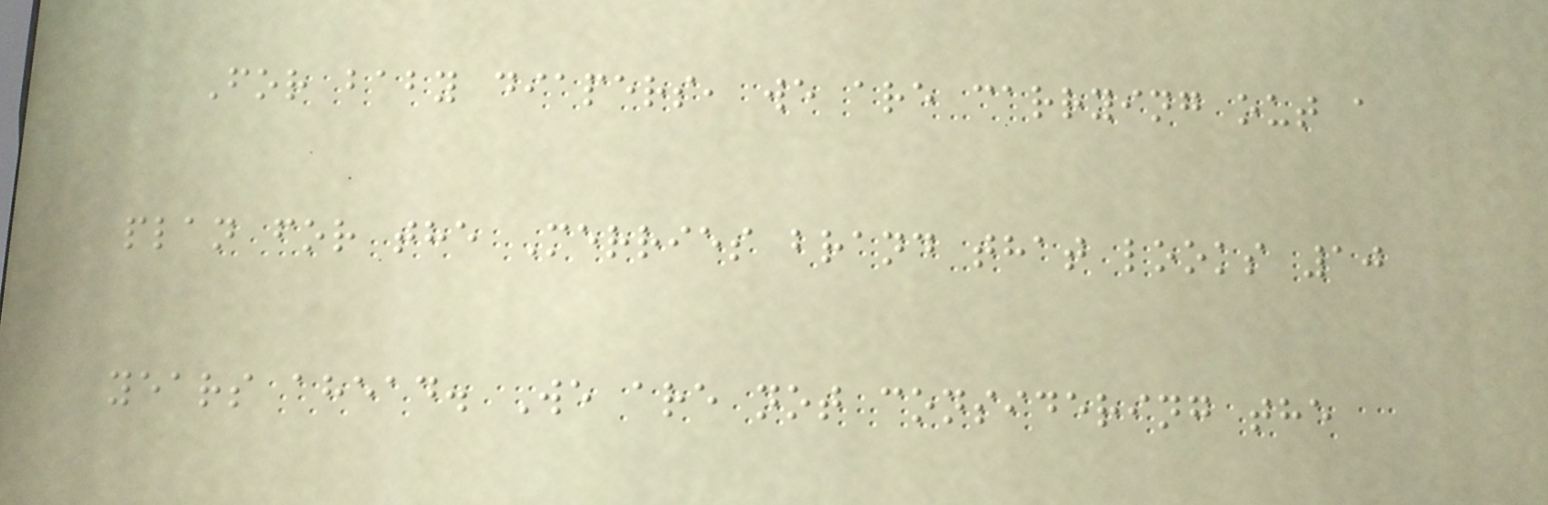For baby diapers, we are carrying out a
plan for the Merries brand that looks 10
years ahead. We are not considering the
